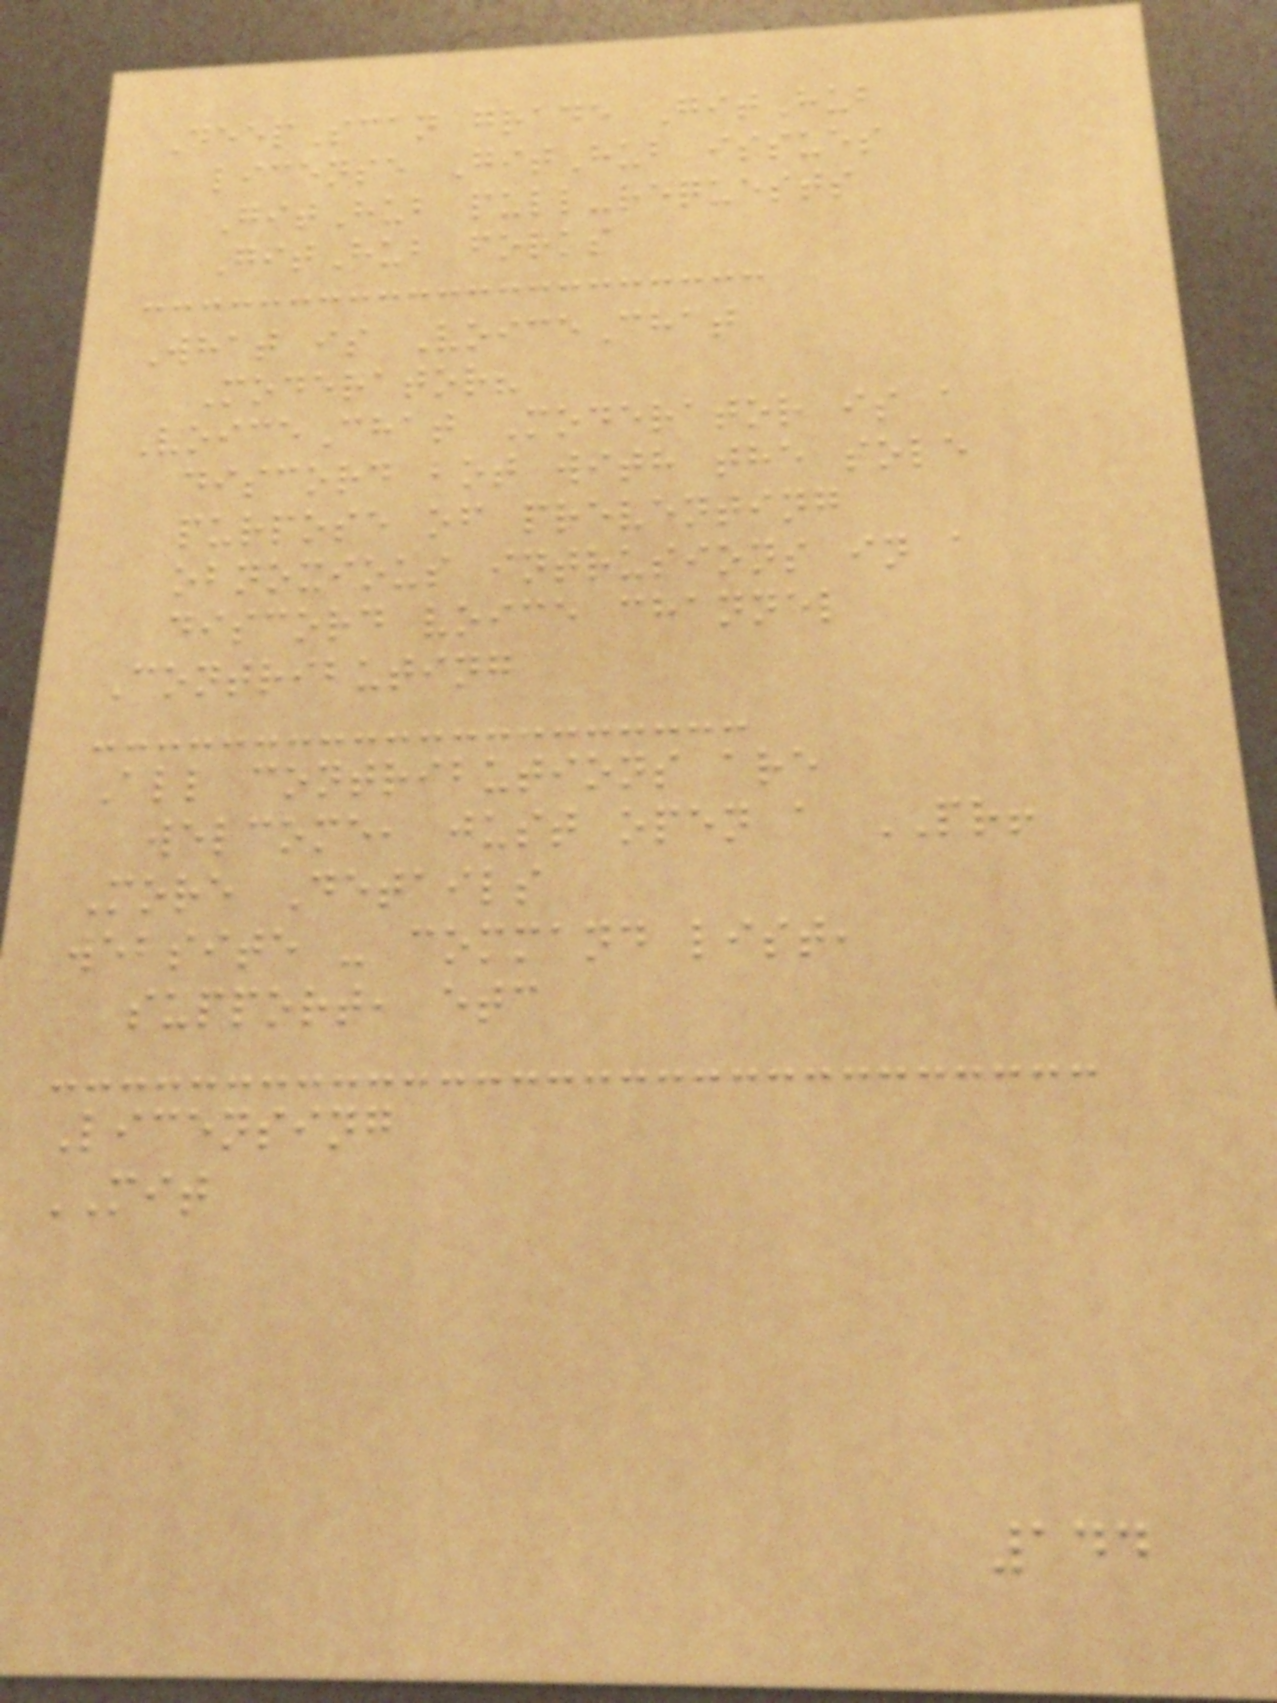DeepScan grade GitHub
license GitHub issues
GitHub pull-requests
GitHub forks
What is VoiceChat
Moderator?
VoiceChat Moderator is a
discord bot with the sole
purpose of preventing
obnoxious intrusions in a
discord voice channel
Contributing
All contributions are
welcome, just open a PR!
More Details
website - command list,
support, etc
Licensing
MIT
144
